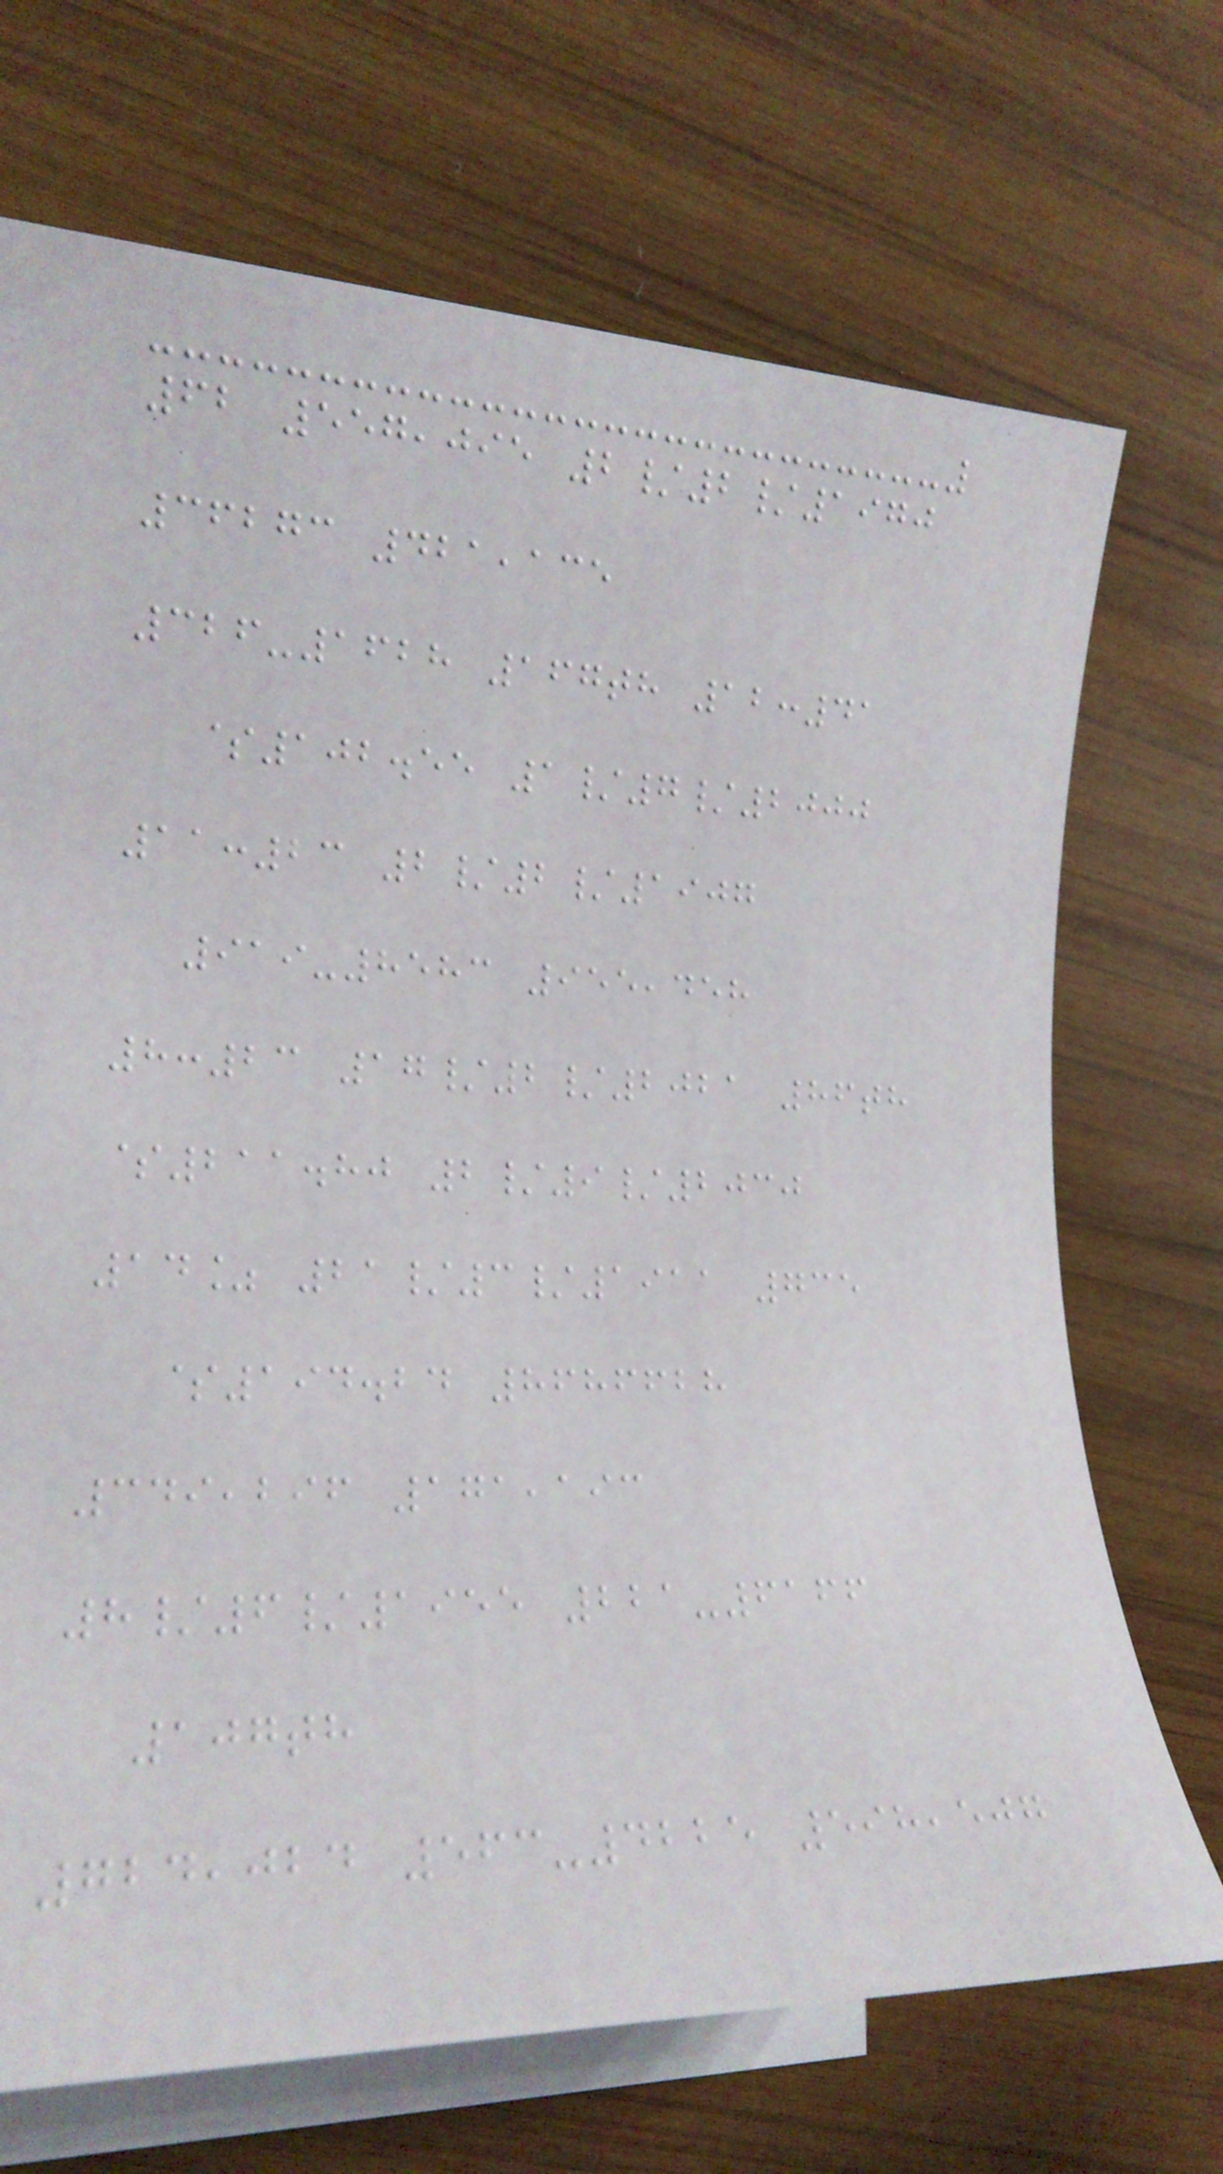62 557,095 2/2/1970
36273 421,135
326-1628 167th 12:41
$102.55 1/7/2000
11:23 2/2/1907
919-8583 955,458
8:23 17/2/2021 86th
$211.80 2/9/2030
14% 21/3/1911 735
$194.24 8686628
349,296 171,193
8/6/1955 221-6166
107th
724,024 563-4225 598,507
